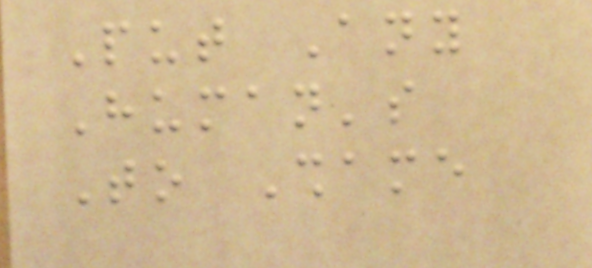Put Any
Human's
To Shame
